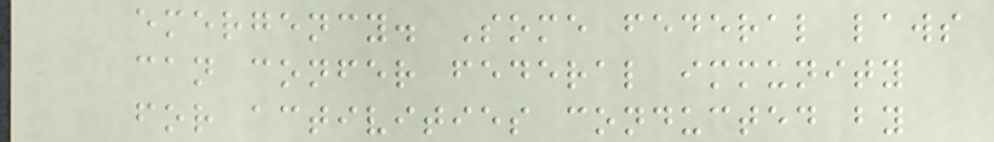emergency. Some federal laws
can confer federal immunity
for activities conducted by
